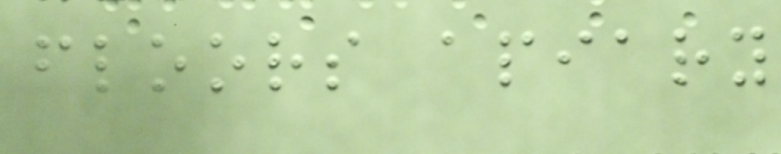floors apiary
